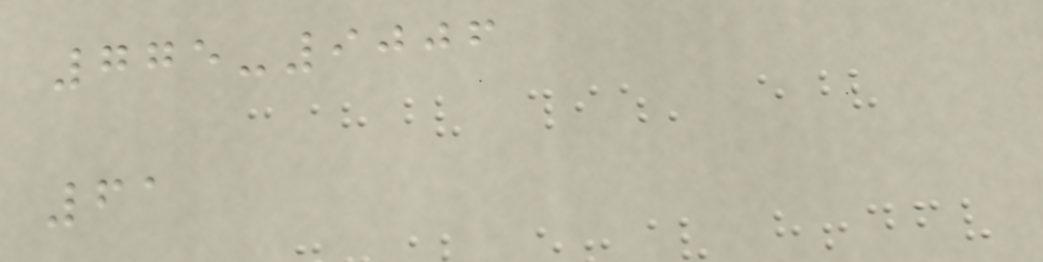775-9006
61
